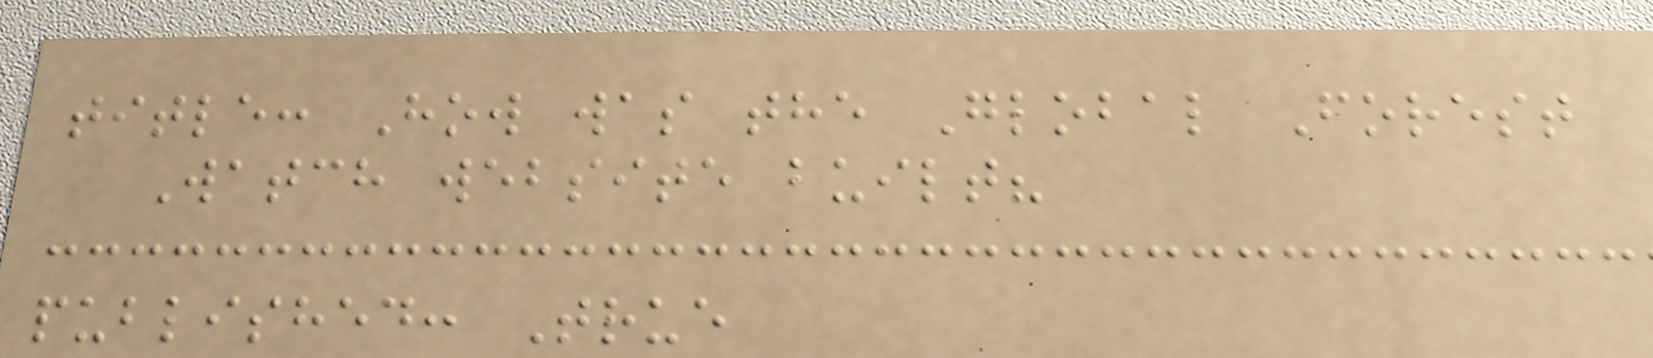title: How was the Global Forest
Watch website built?
published: True
